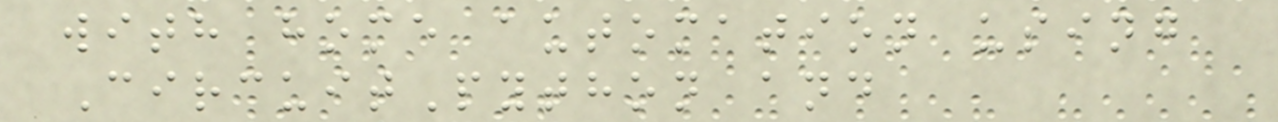with home automation using
CircuitPython and
